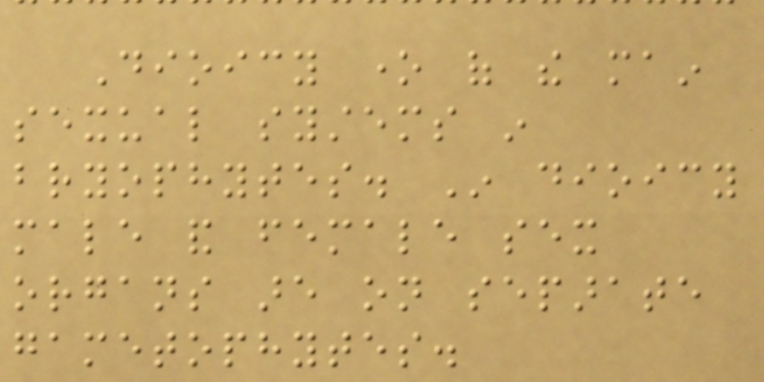Dioicy one of the main
sexual systems in
bryophytes. In dioicy
male and female sex
organs are on separate
gametophytes.
